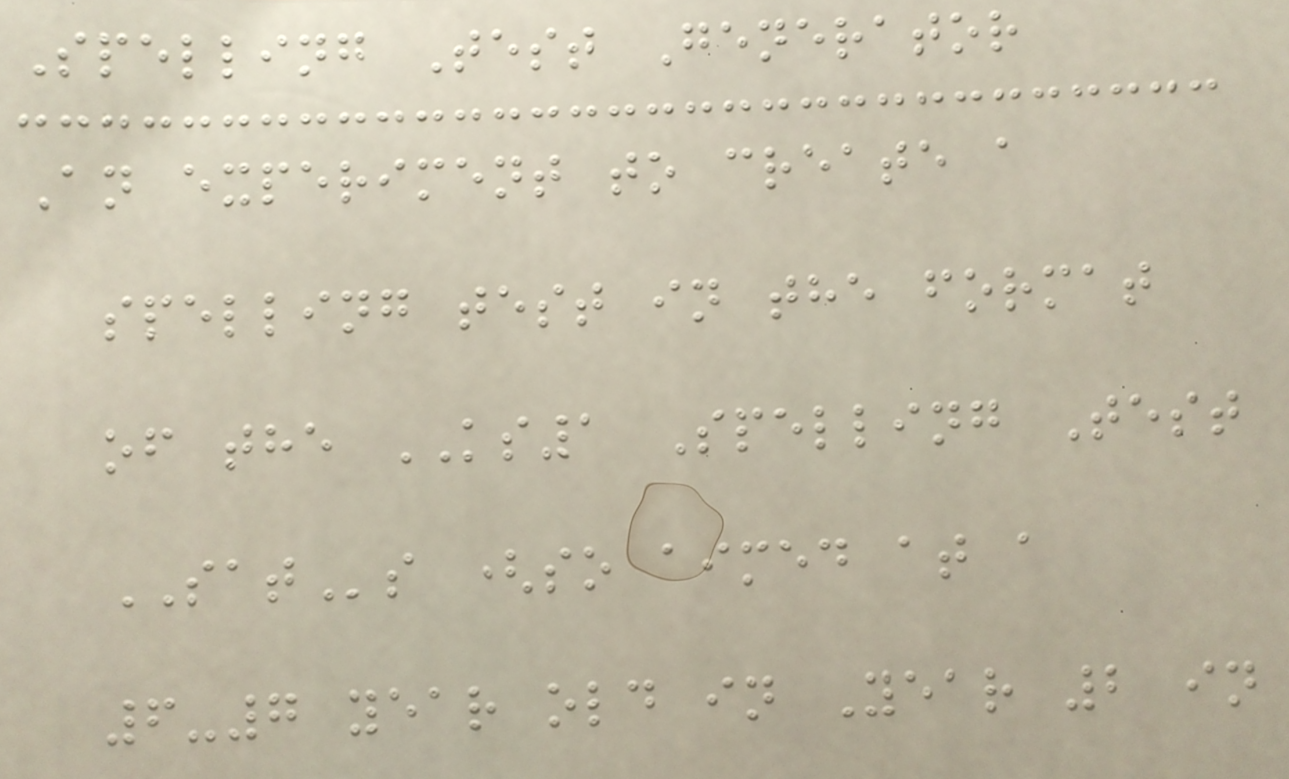Spelling Test Generator
An experiment to create a
spelling test in the format
of the KS1 Spelling Test
SATs (so aimed at a
6-7 year old in Year 2 in
